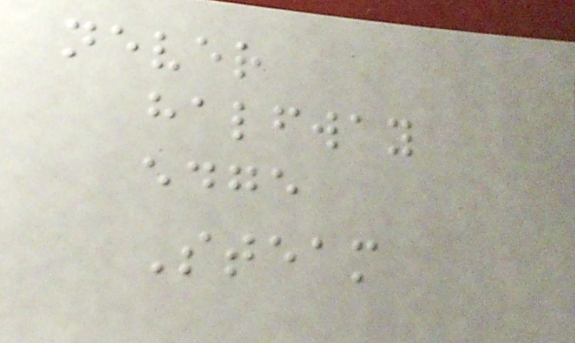never
halfway
edge
Steam
